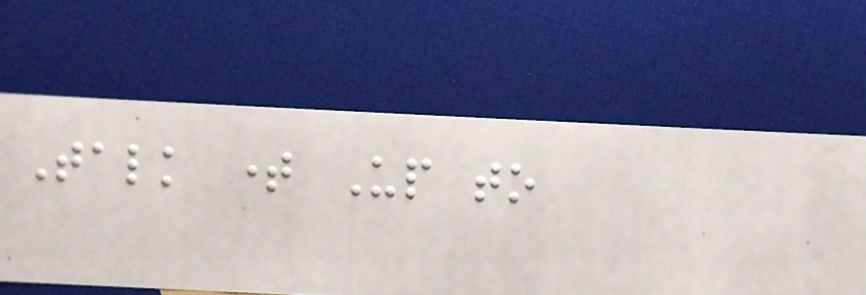Talk time Up to
